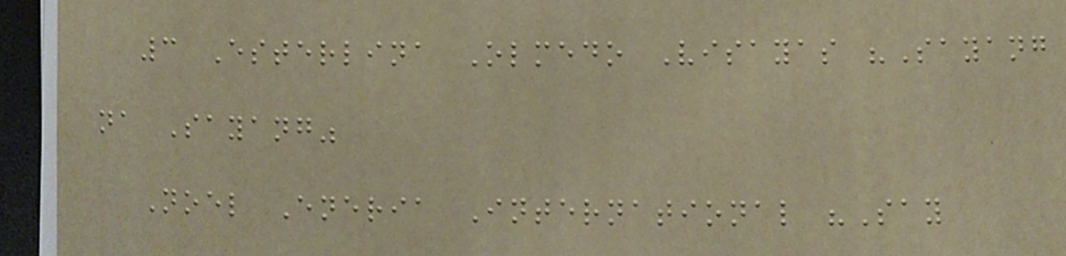3 Esterlina Olmedo Visayas "Sayang
na Sayang"
Noel Eneria International "Say
